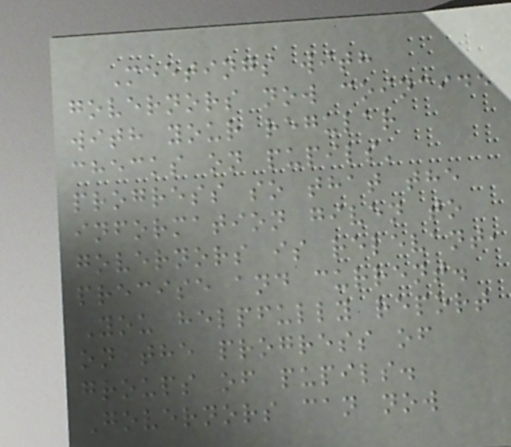Meetings with
governors now coincide
with your regular
checks on pupils'
progress so that the
information given to
governors is relevant,
precise and current.
You helpfully report
on the progress of
groups of pupils.
Governors can now
